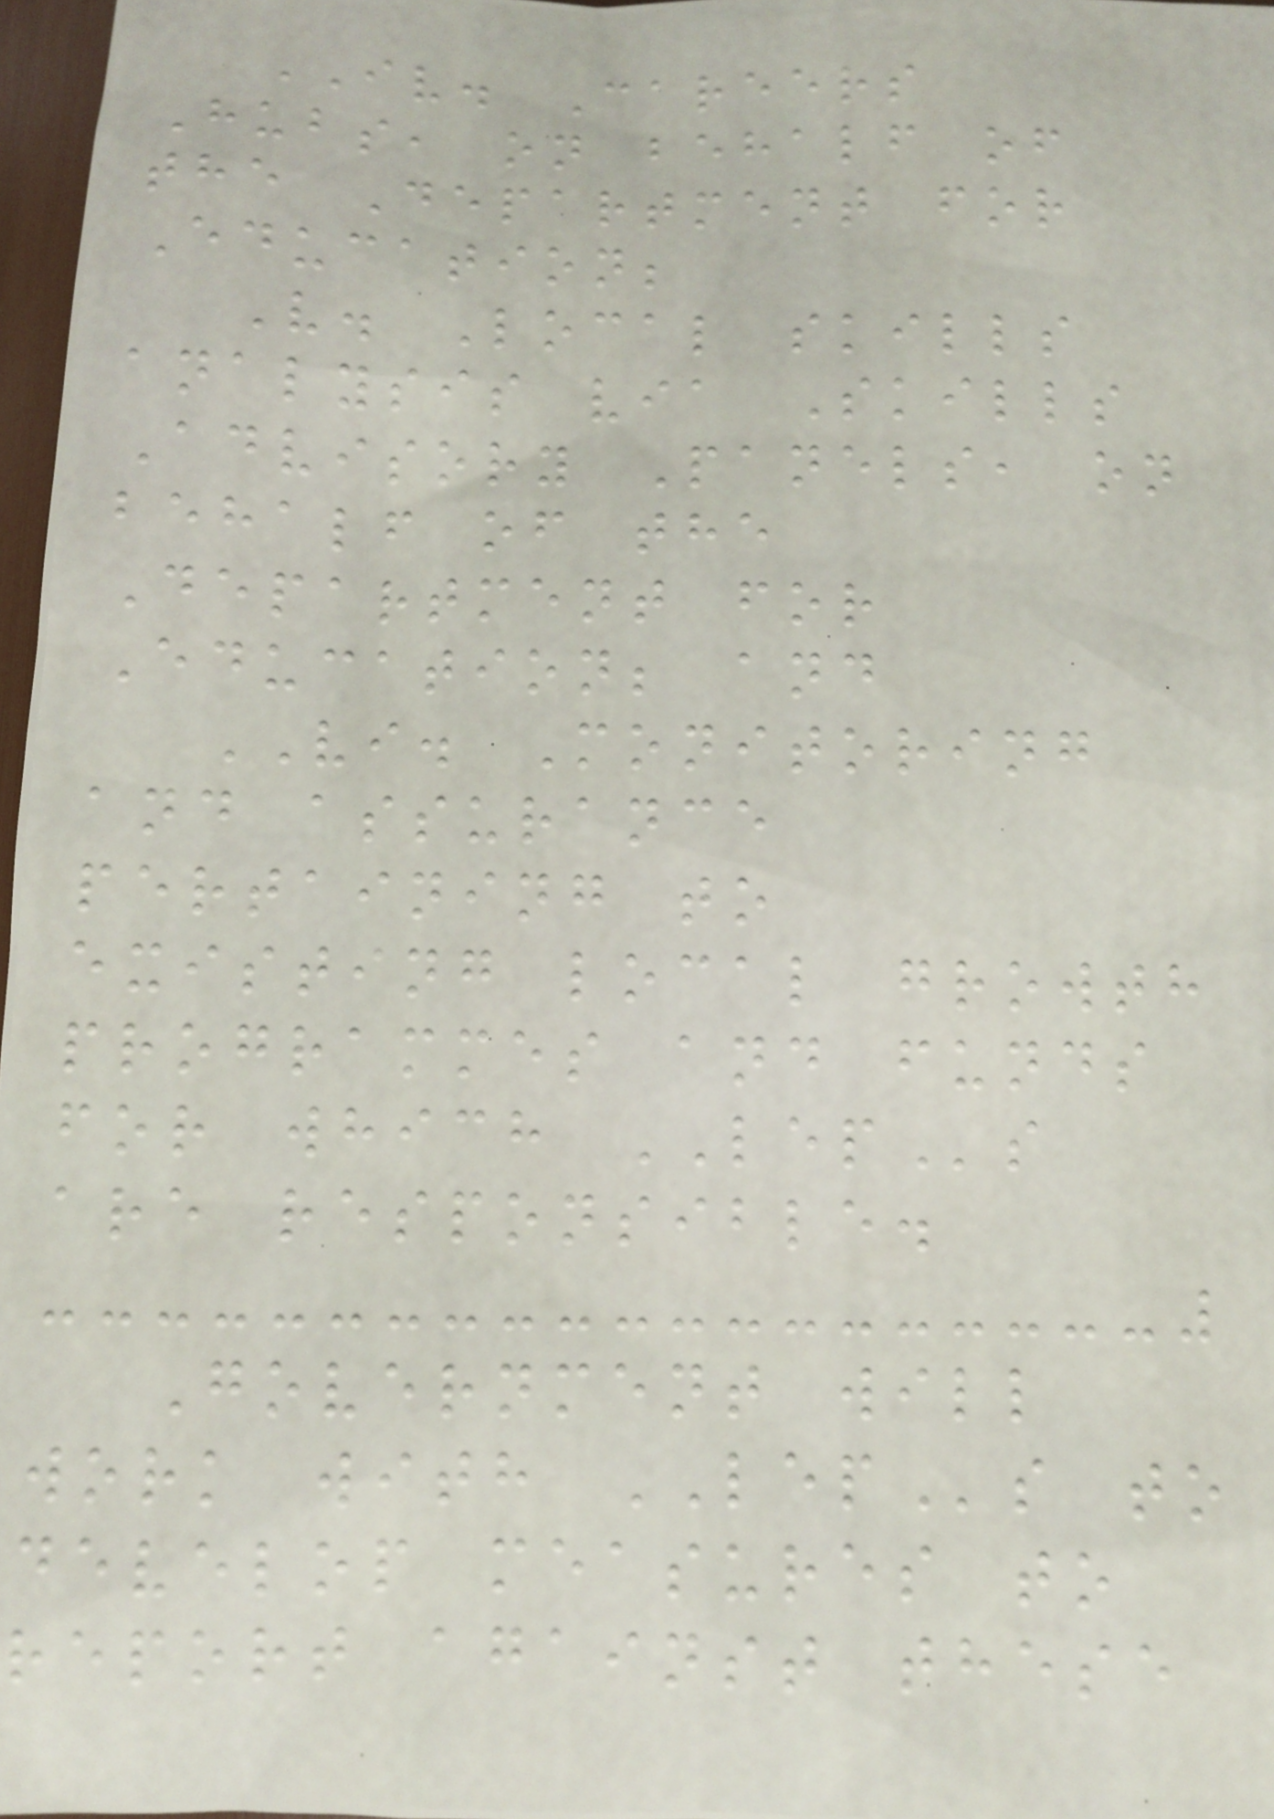IV. Careers
Hubs, on behalf of
the Department for
Education;
V. Local skills
analysis via Skills
Advisory Panels, on
behalf of the
Department for
Education; and
VI. Monitoring
and assurance
pertaining to
existing local growth
programmes and funds
for which LEPs
are responsible.
Government will
work with LEPs to
develop measures to
report against these
